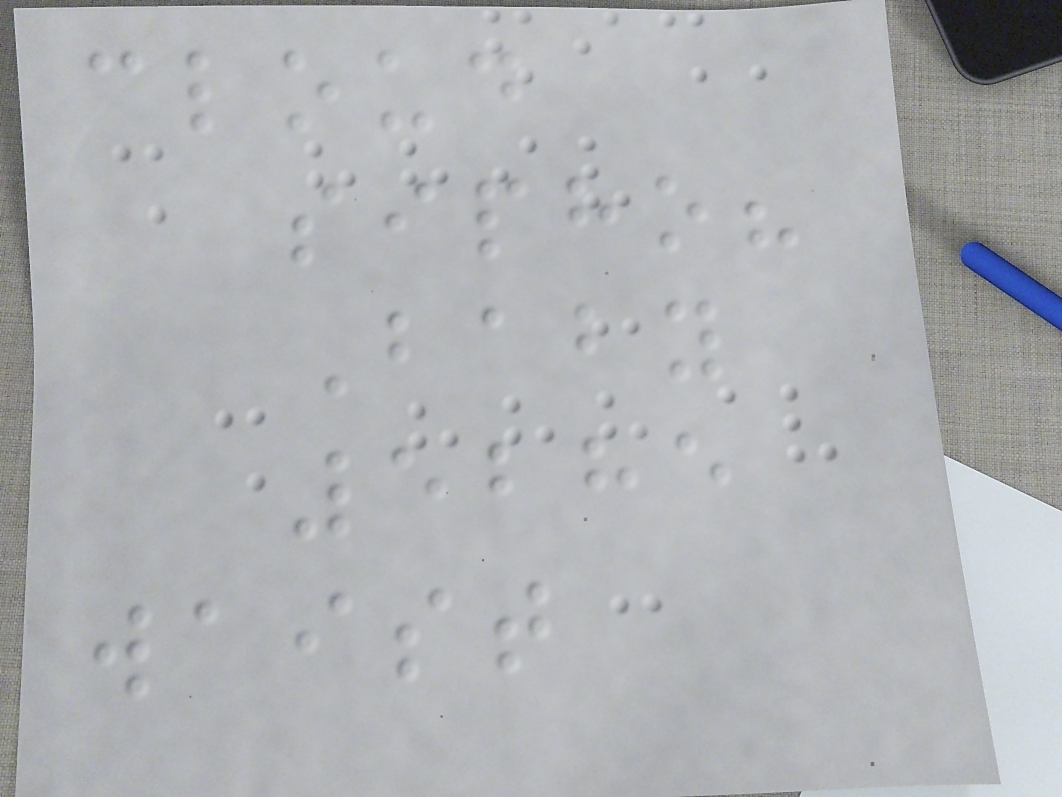cloud
sipho?
Baby
5285
waist
